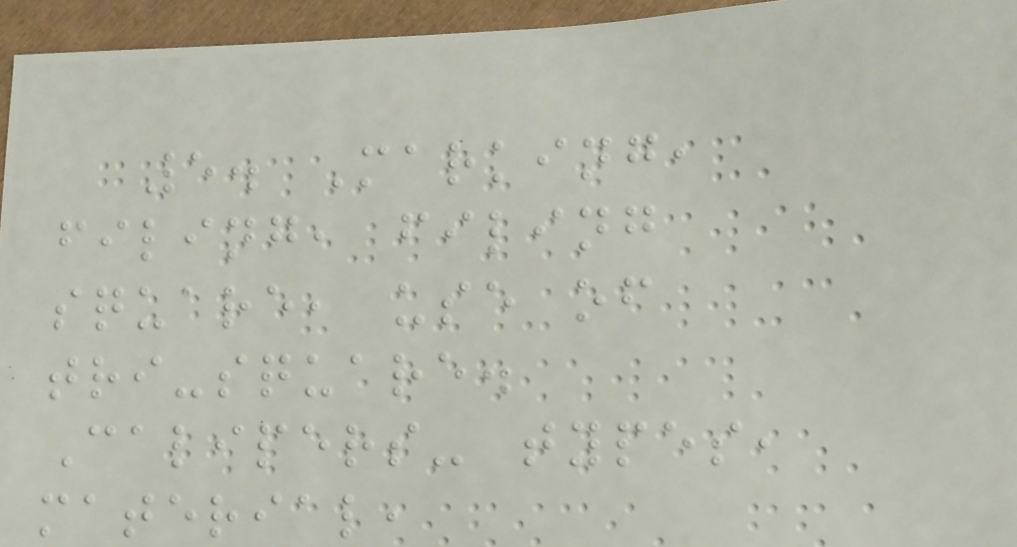5. Marking,
filing, filing
square, use of
tri-square.
Calipers- types,
material,
